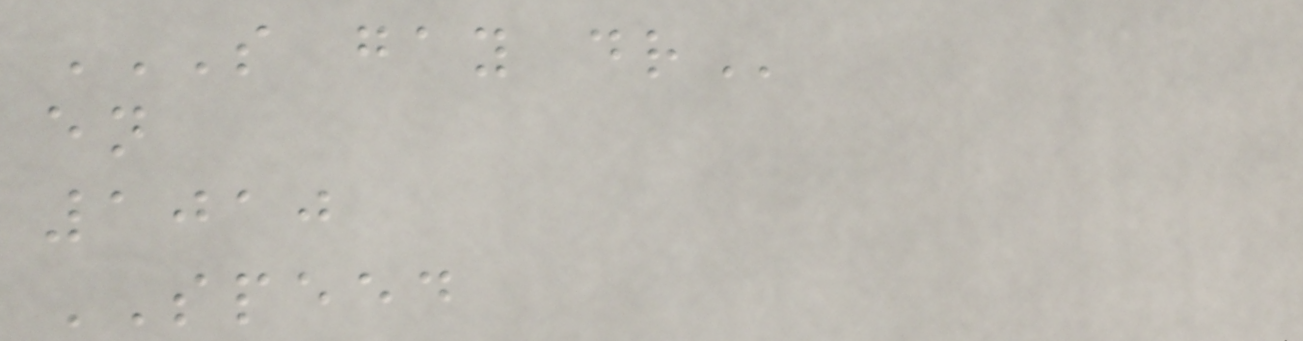S GAY DR
en
1010
SPEED
